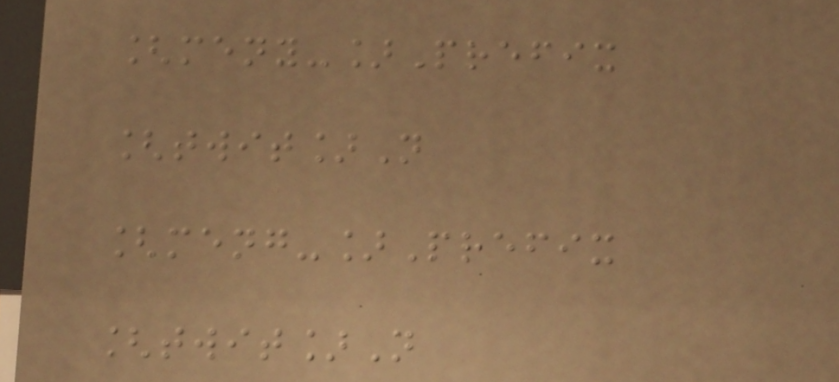[meny-]Prefix
[twit]N
[meng-]Prefix
[twit]N
